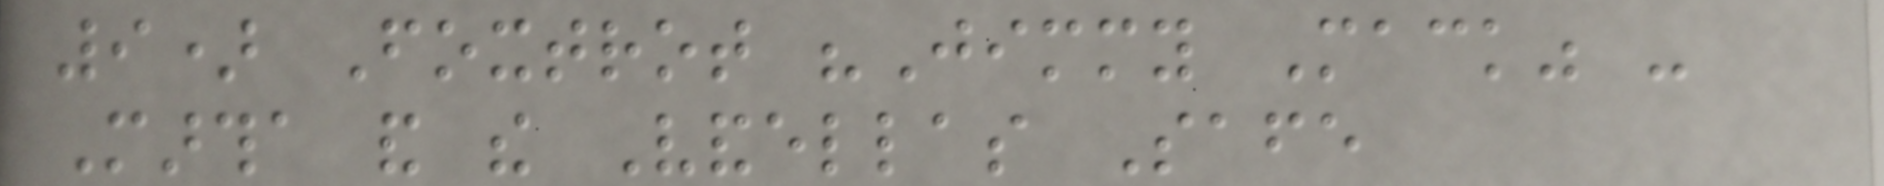9) Foxtrot "Jimmy Mack" -
Martha and the Vandellas Safe
